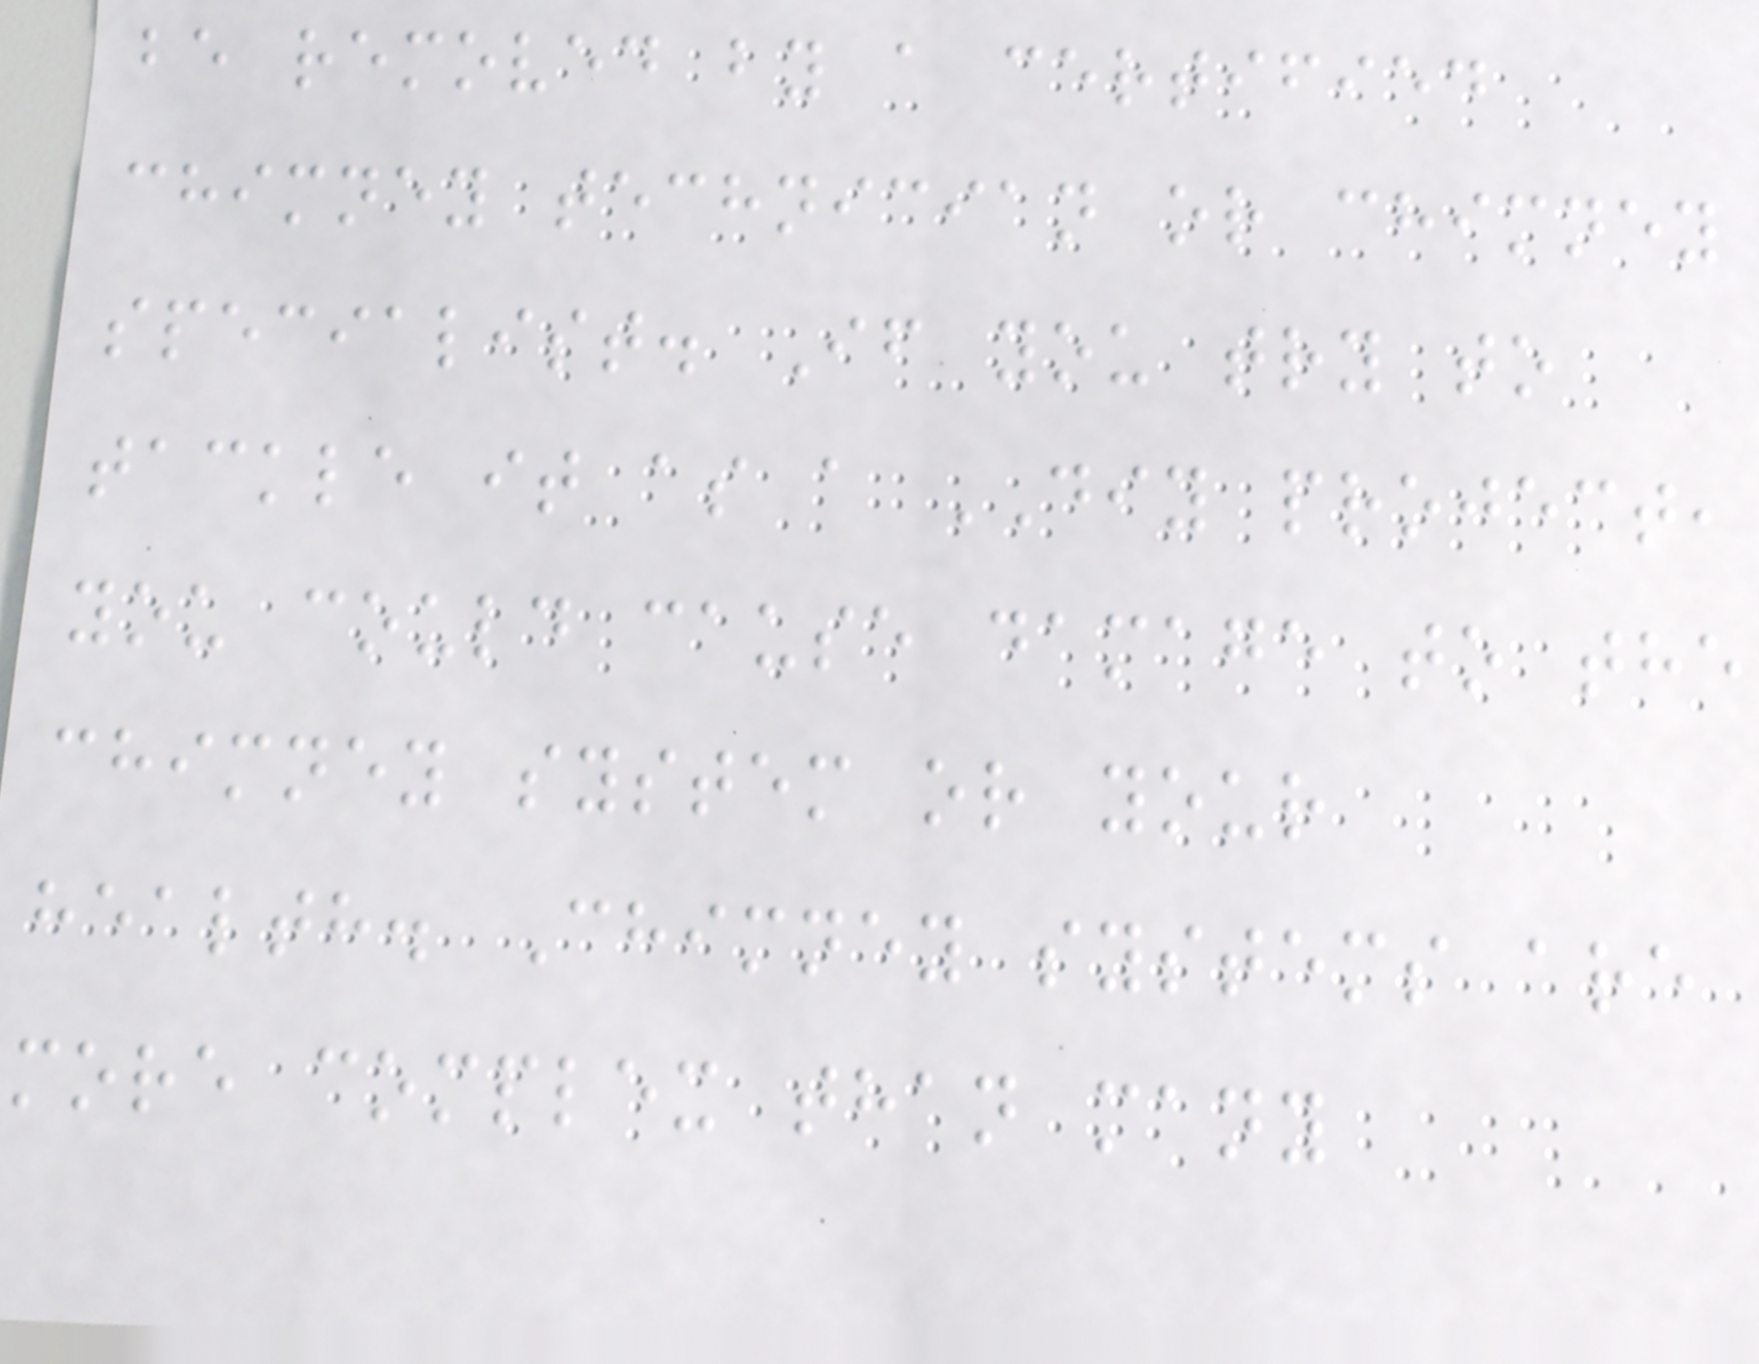be removed by a certified
chimney technician or chimney
specialist. If you try to
tackle it as a DIY project,
you could cause damage to the
chimney system or your
health. Chimney systems are
more complex than many
